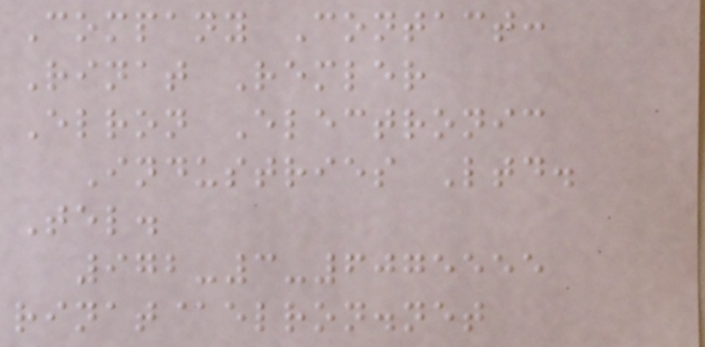Company Contact:
Rinat Remler
Elron Electronic
Industries Ltd.
Tel.
972-3-6075555
rinat@elron.net
